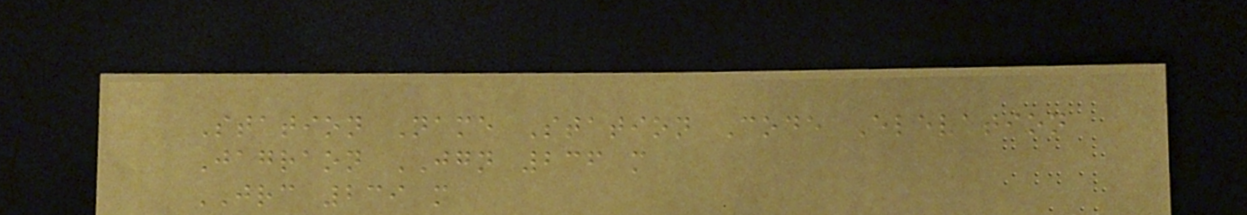Station Name Station Code Elevation
Jagraon JGN 236 m
JRC 239 m
